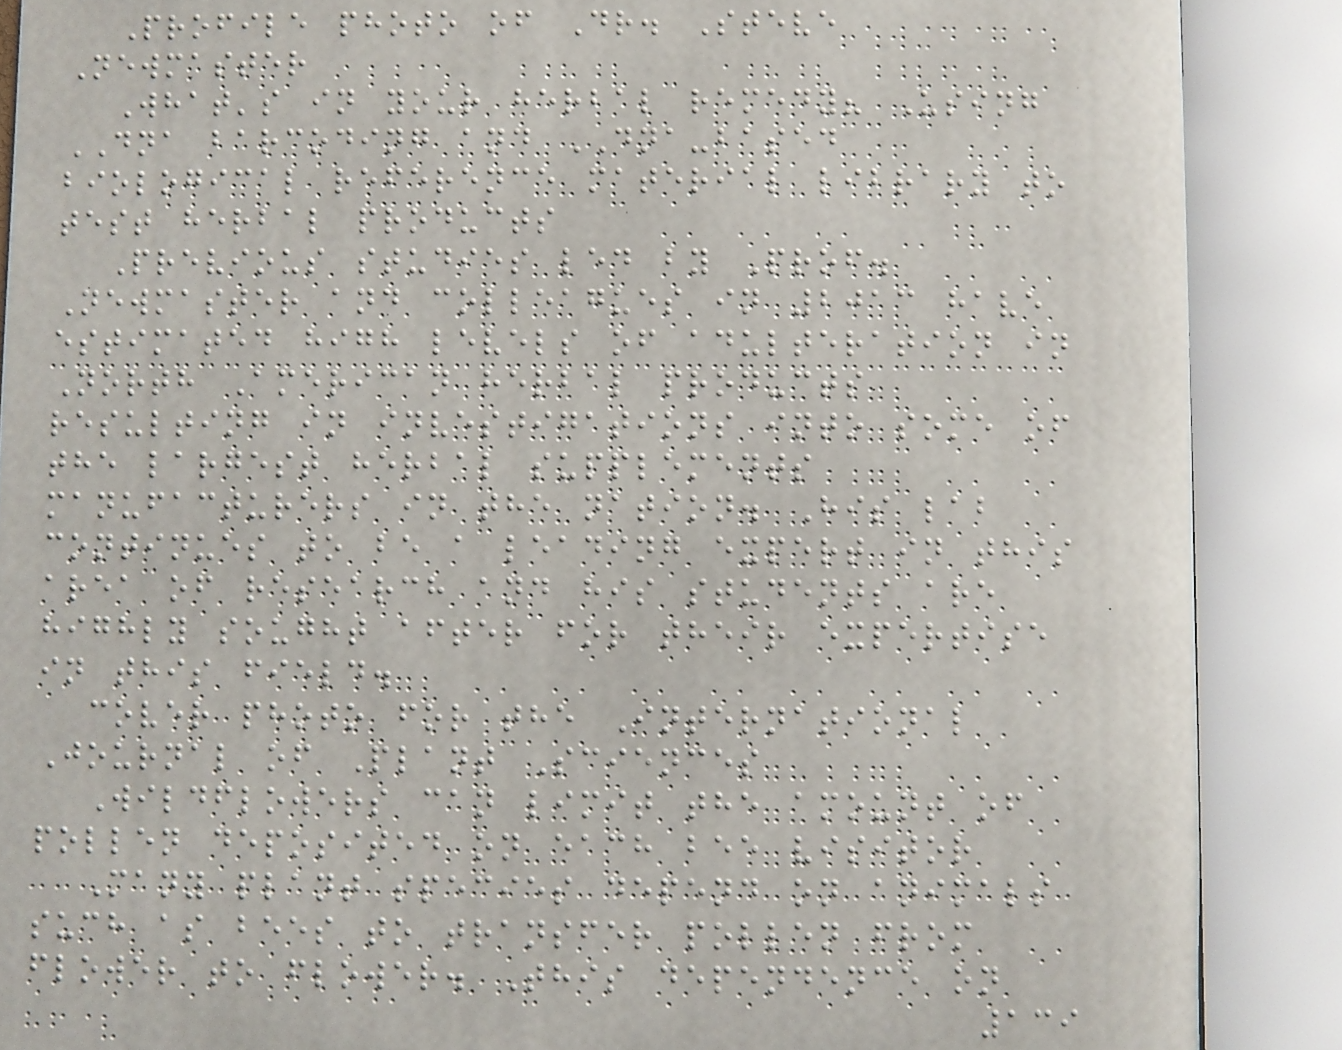Profile photo of Dr. Steve
Newmaster
What's in your herbal remedy? Using
DNA barcoding and DNA-based
biological reference material library to
test herbal products
Previous studies led by Prof.
Newmaster and colleagues in 2013 have
estimated high levels of adulteration in
North American herbal products
resulting in investigations into some of
the largest herbal supplements
manufacturers in the nation. His lab
continues to be a leading expert in this
area of research and his students are
highly sought after for their expertise
in this field.
cover photo for the International
Journal of Plant Sciences
Wildflowers can limit the amount of
pollen deposited on each bee visitor
Many plant species depend on animals
such as bees to transfer pollen from
flower to flower. This dependence on
139
